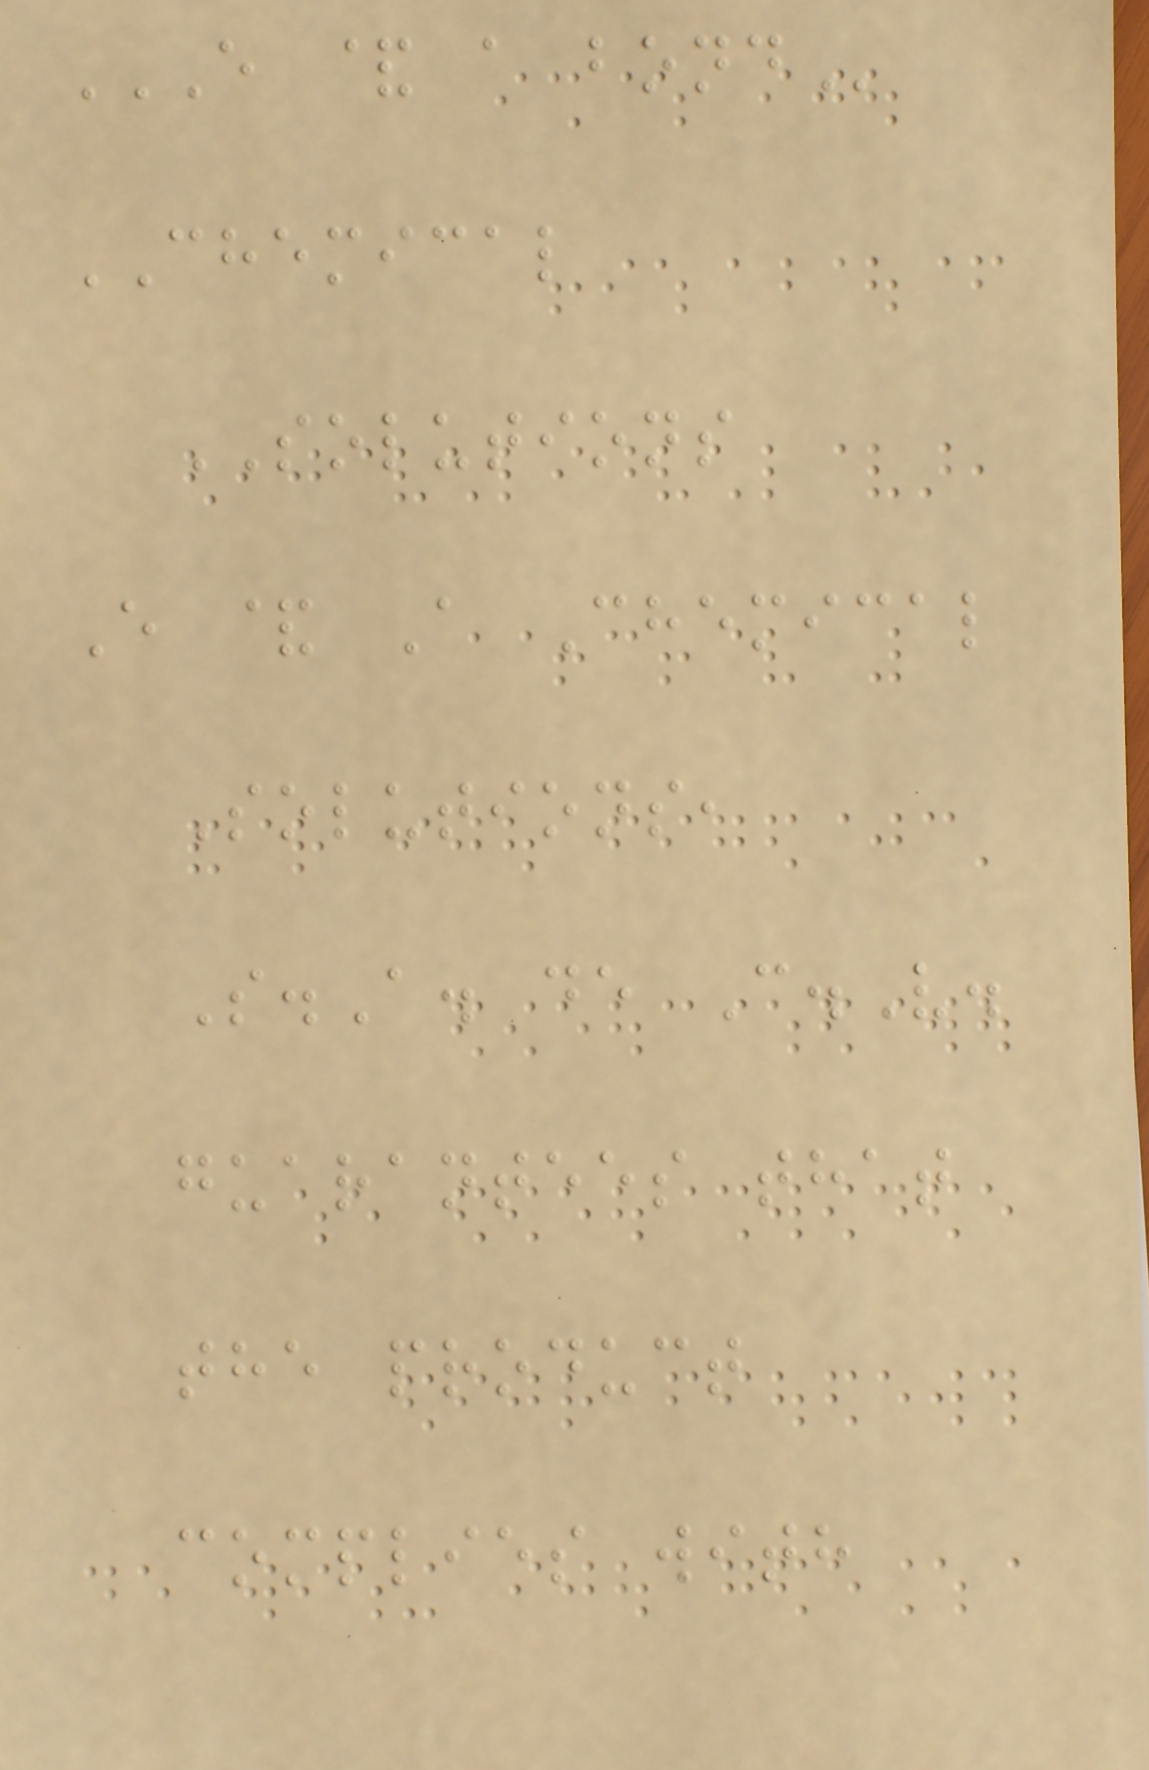E & A BOND
CHEMICAL
SOLUTIONS
E & A Chemical
Solutions,
S.A. de C.V.
guarantees that
the product
complies with
